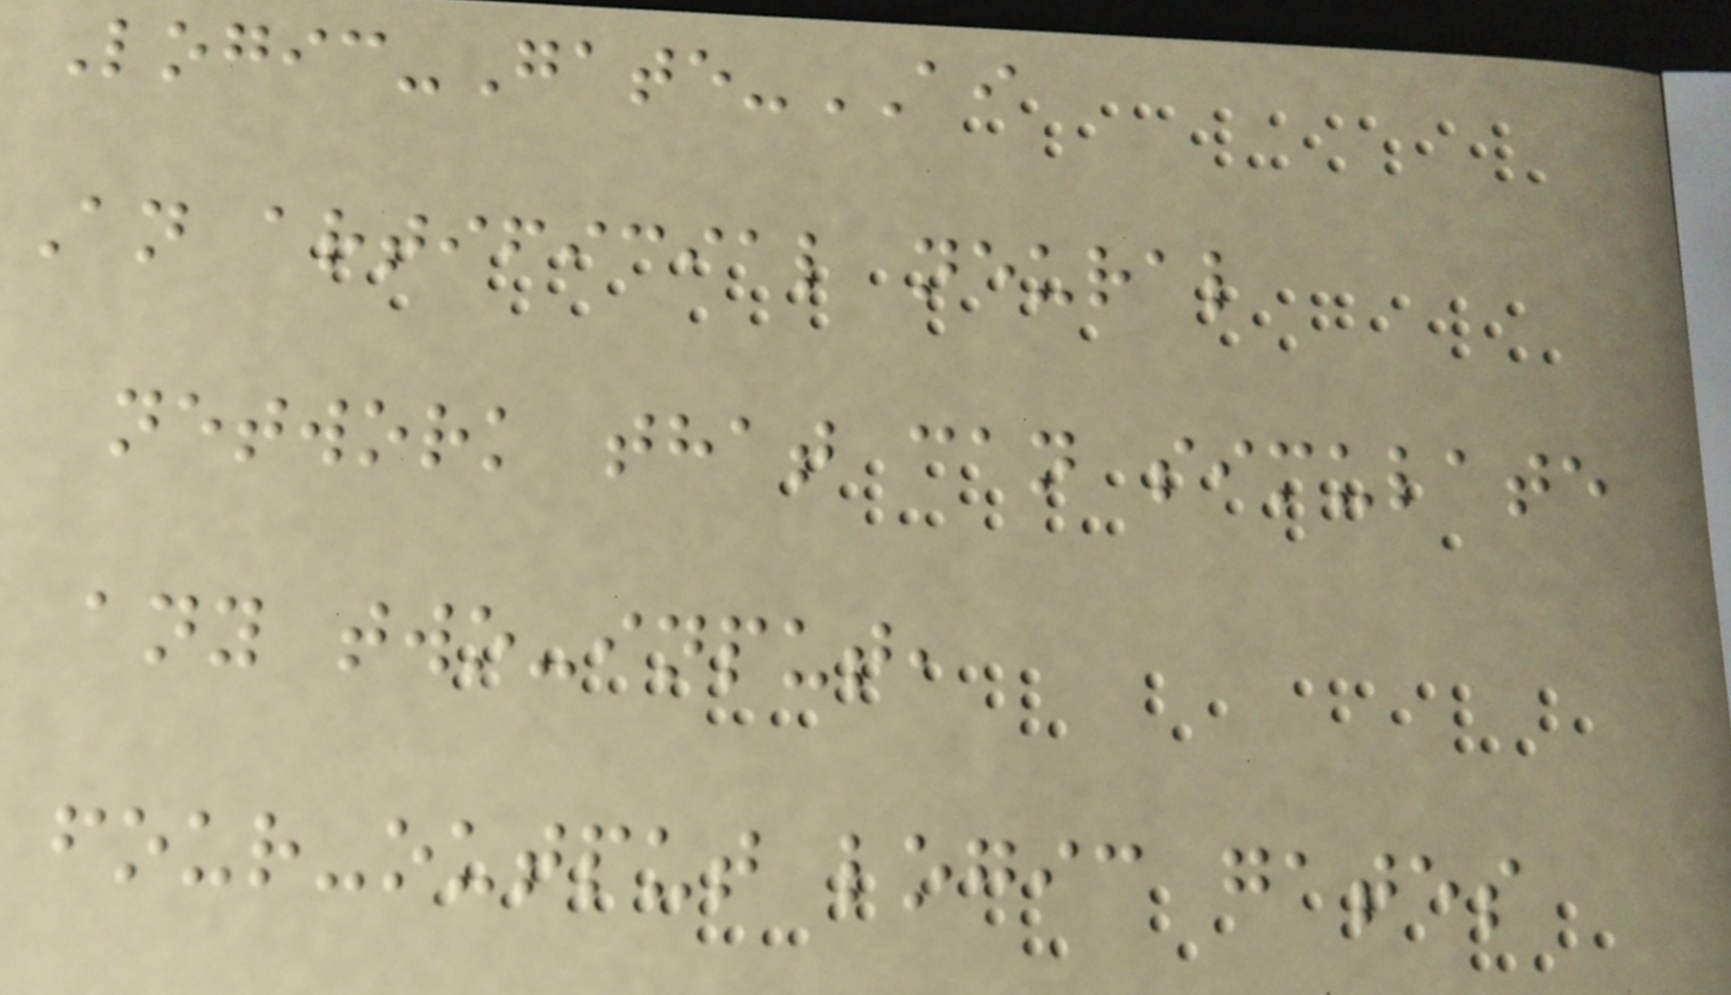Logic-Gate-AI
An artificial neural
network that can simulate
any two-input,
four-output logic gates
